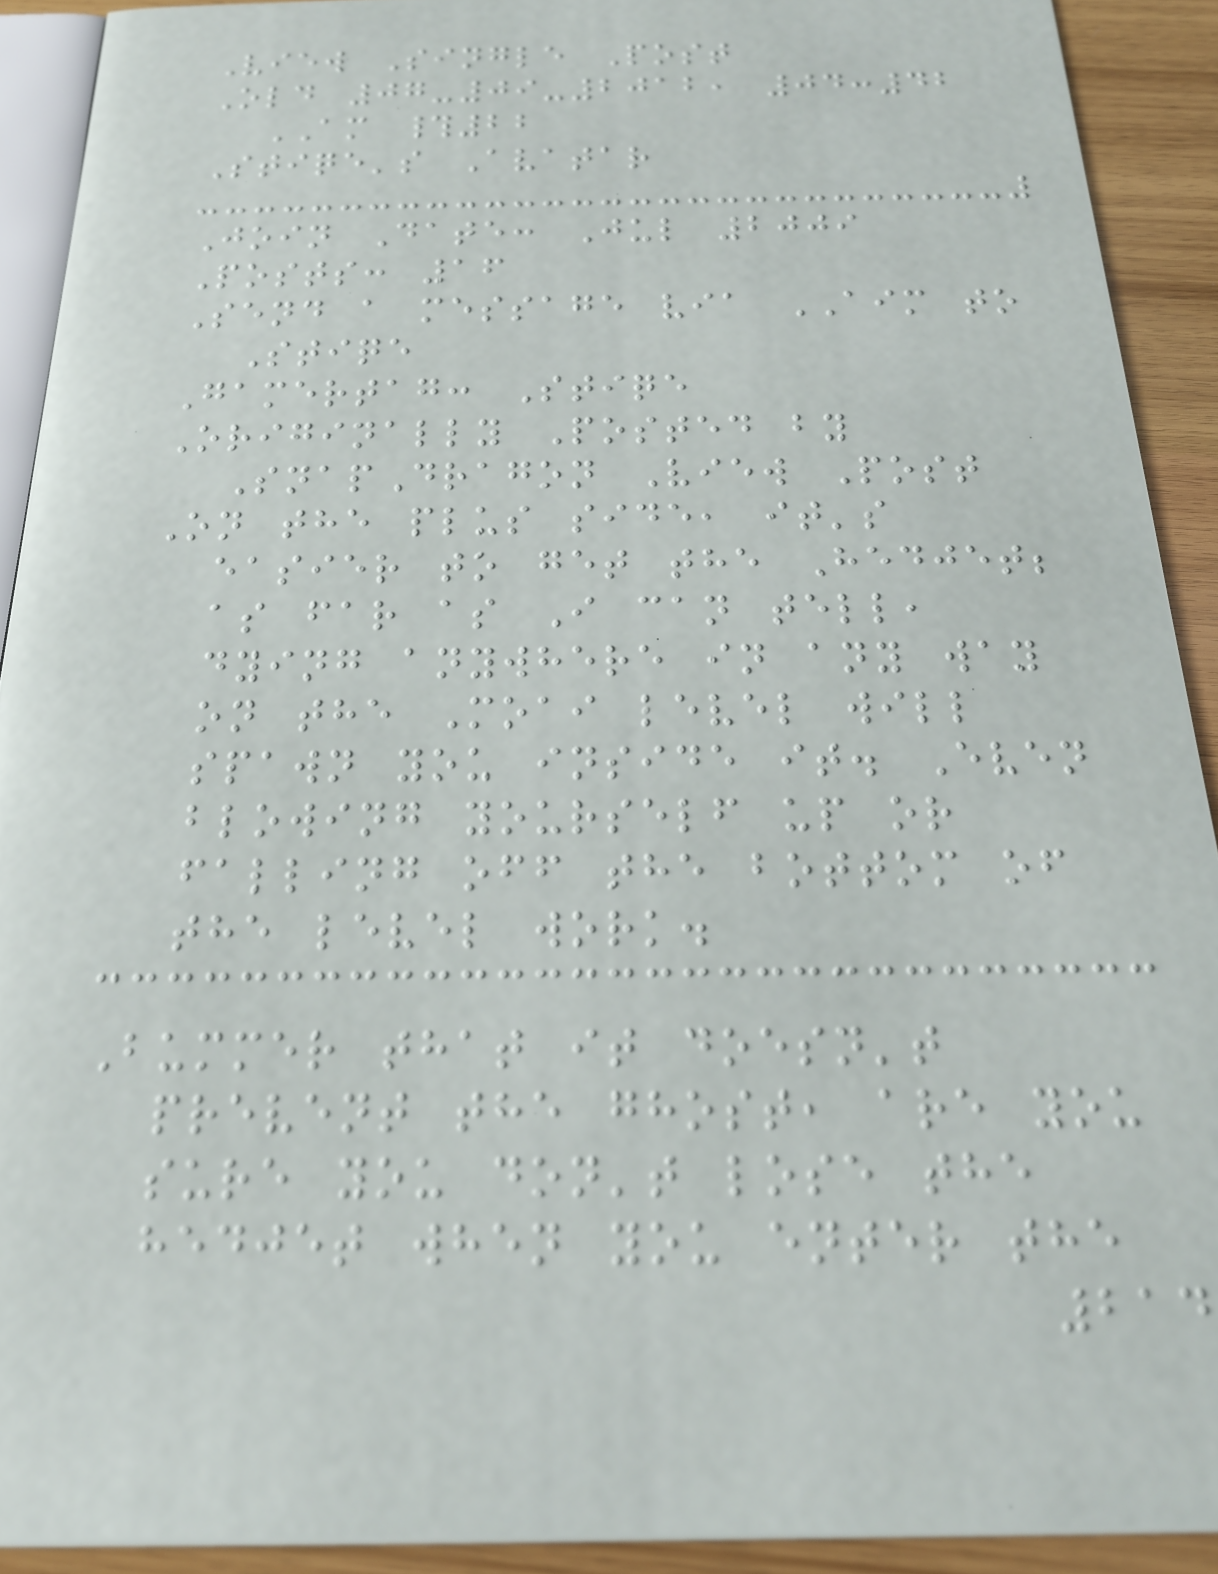View Single Post
Old 07-09-2012, 04:42
AM #22
Stiqe's Avatar
Join Date: Jul 2009
Posts: 16
Send a message via AIM to
Stiqe
Gamertag: Stiqe
Originally Posted by
SnapDragon View Post
On the plus side, it's
easier to get the Hedjet;
as far as I can tell,
dying anywhere in any way
on the Moai level will
spawn you inside it. Even
blowing yourself up or
falling off the bottom of
the level work.
Bummer that it doesn't
prevent the ghost, are you
sure you don't lose the
hedjet when you enter the
214
